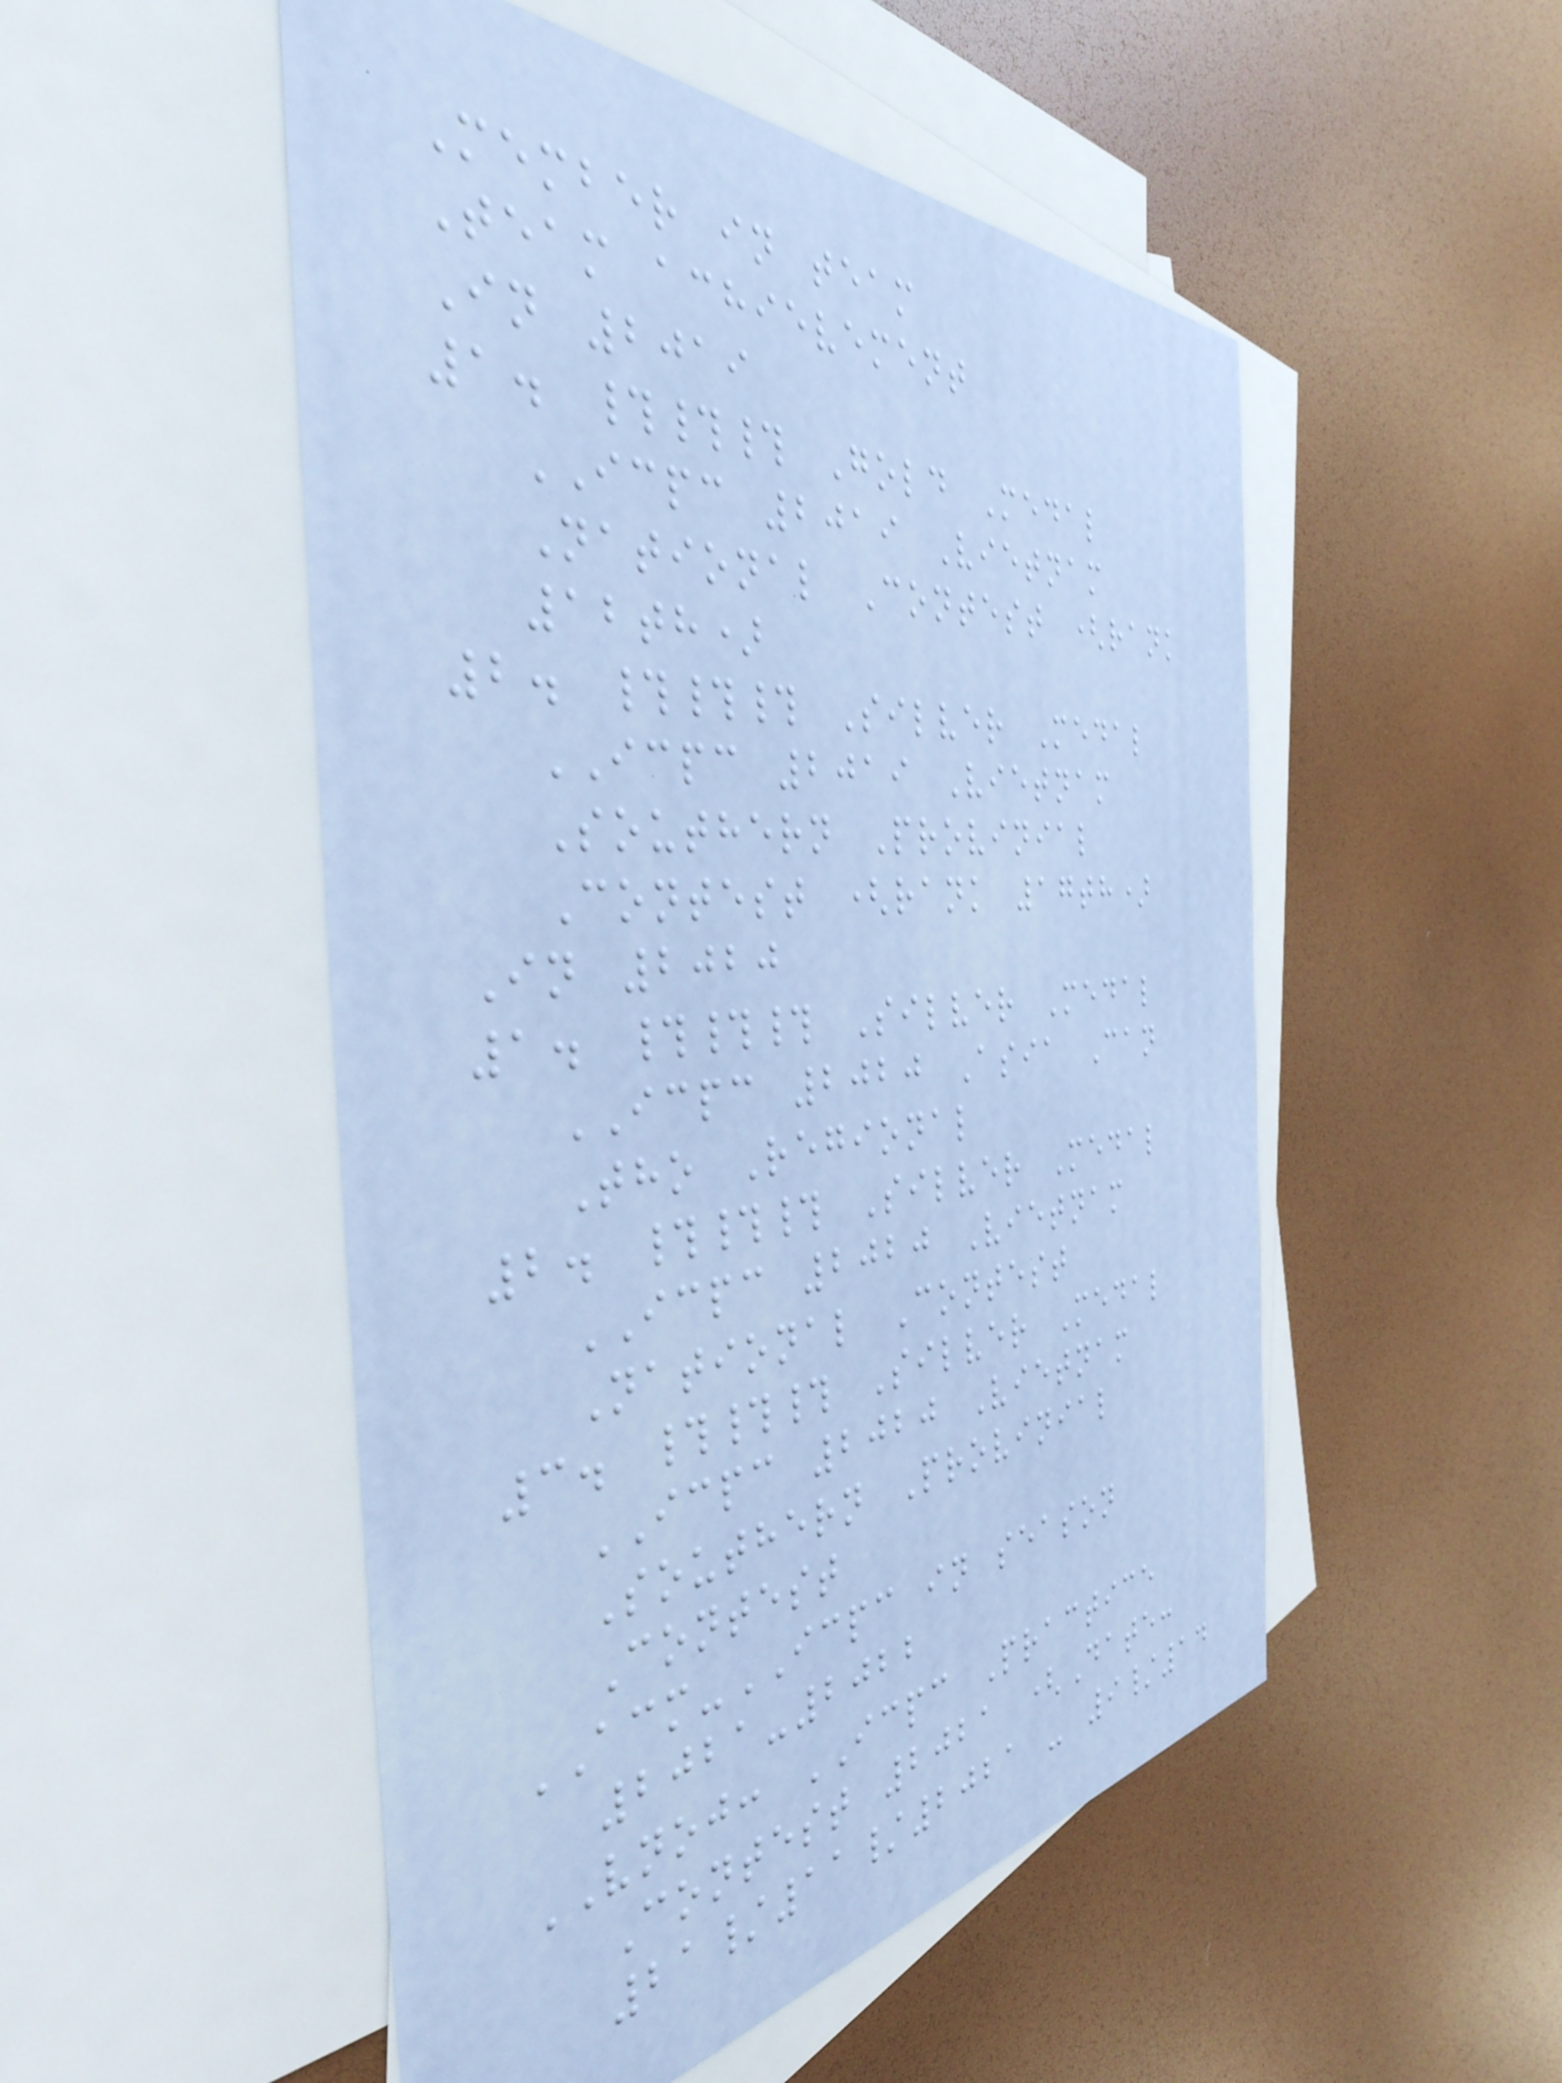Member in team
Team achievement
In 2019
1. ### Gold Medal
ICPC 2019 Vietnam
National Contest (rank
12th)
2. ### Silver Medal
ICPC 2019 Vietnam
Southern Provinial
Contest (rank 17th)
In 2020
1. ### Silver Medal
ICPC 2020 Asia Can
Tho Regional
2. ### Silver Medal
ICPC 2020 Vietnam
National Contest
3. ### Silver Medal
ICPC 2020 Vietnam
Southern Provinial
Contest
ACM-ICPC in season
2021-2022
VNOJ: ICPC Practice
Contest 2021 (Date:
21/11/2021 - 9/14
